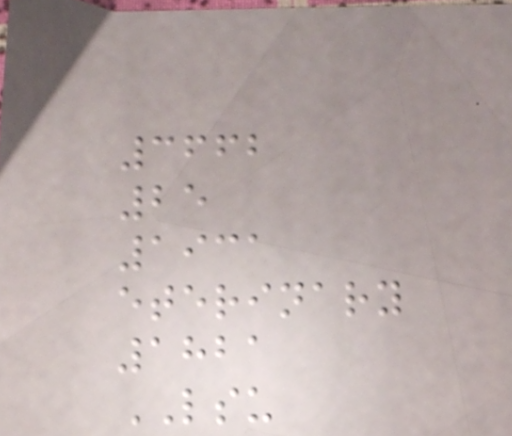3662
25
1931
eterinary
1821
LSU
